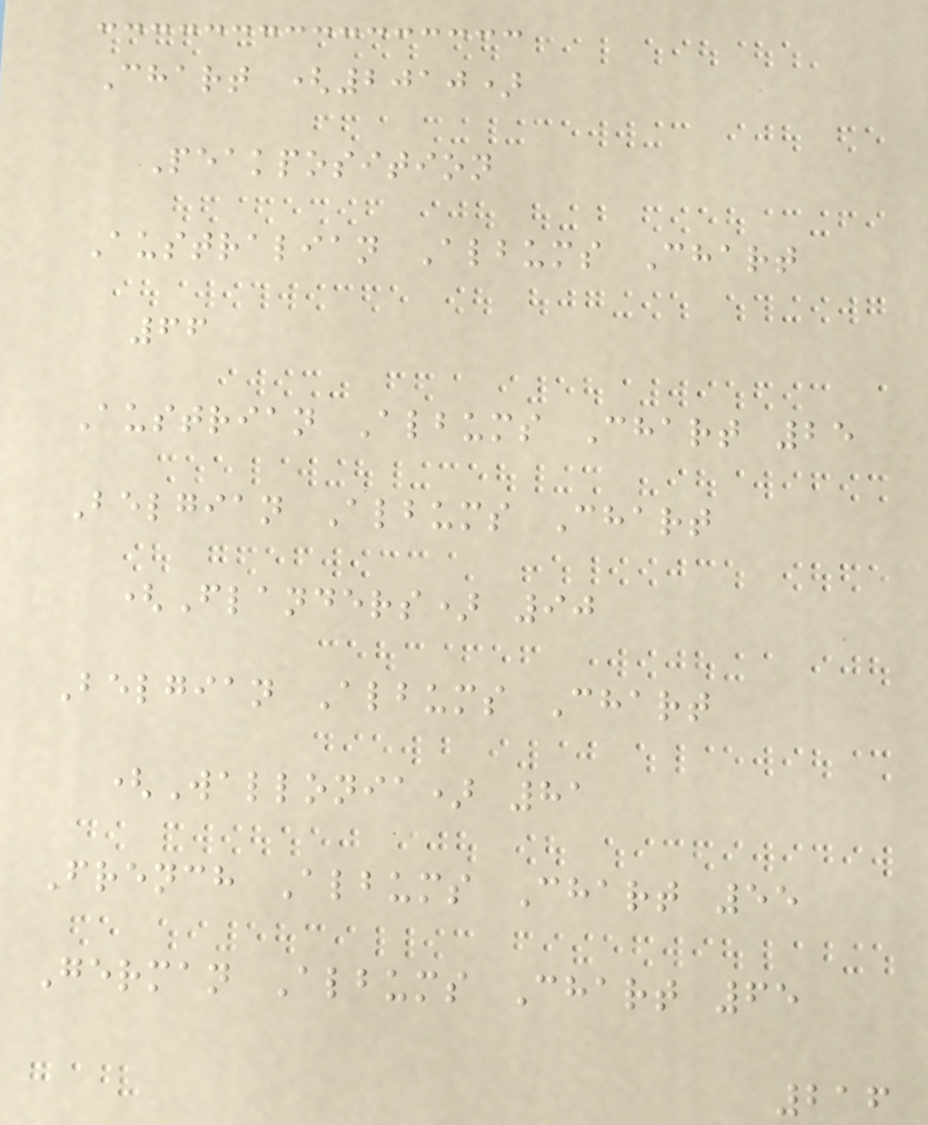Chart (2010)
Peakposition
Australian Albums Chart
66
Austrian Albums Chart 25
Belgian Albums Chart
(Flanders) 90
Belgian Albums Chart
(Wallonia) 81
French Albums Chart 55
German Albums Chart 65
216
